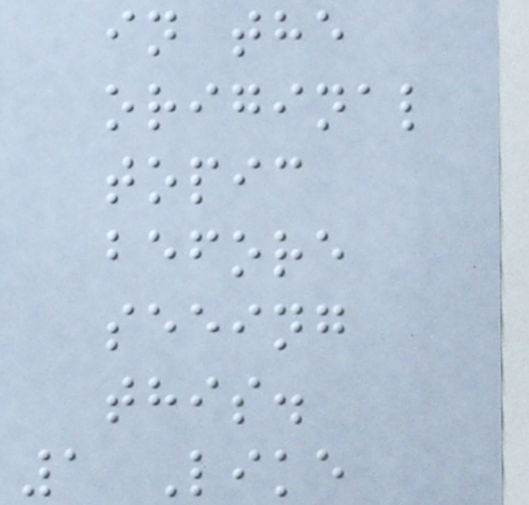in the
original
topic
before
seeing
this.
1 Like
